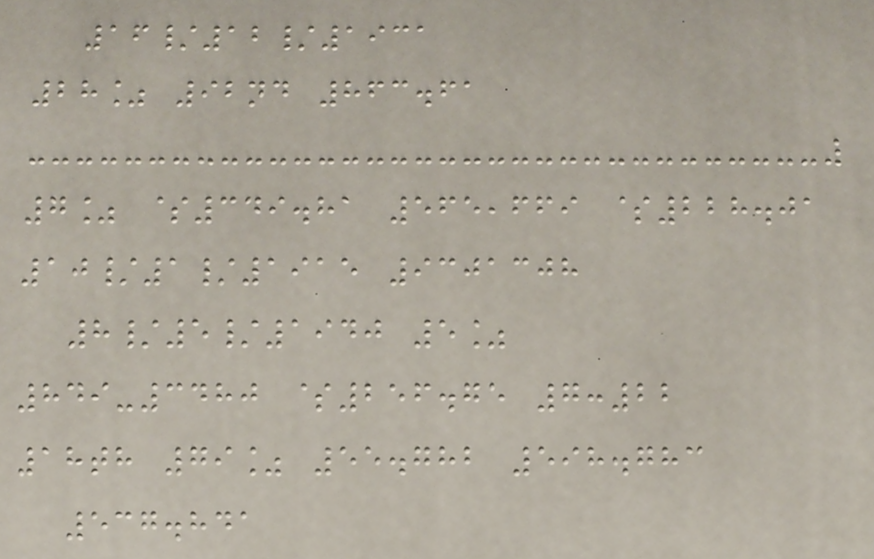16/12/1931
28% 92nd 863.61
7% $349.81 565,669 $228.01
10/1/1915 9301308
8/5/1940 5%
849-3480 $256.75 7:22
18th 79% 55.782 598.783
537.841
